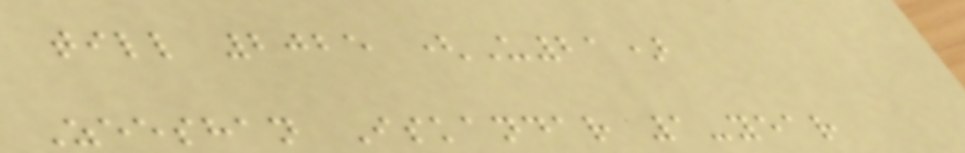till 2025 (U21)
Zeeshan Iskandar 1-year
